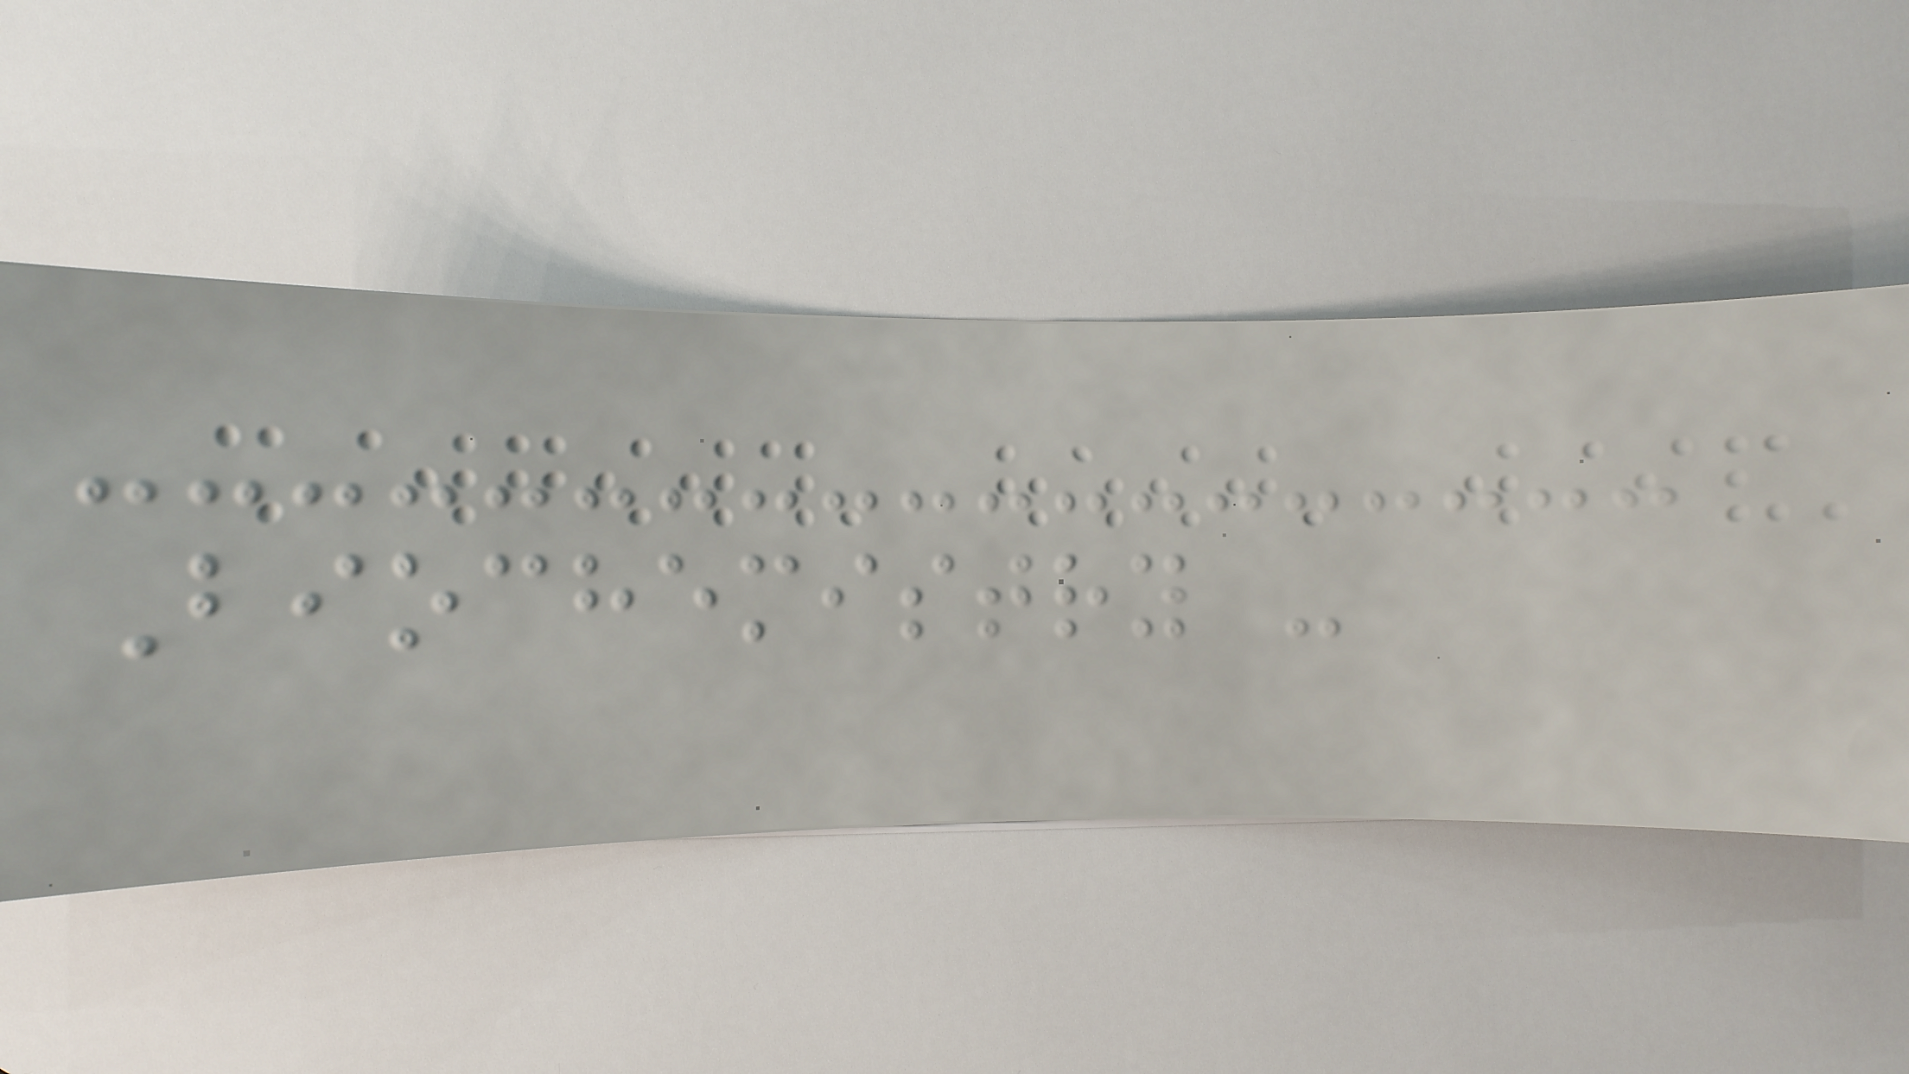Biochemistry -
